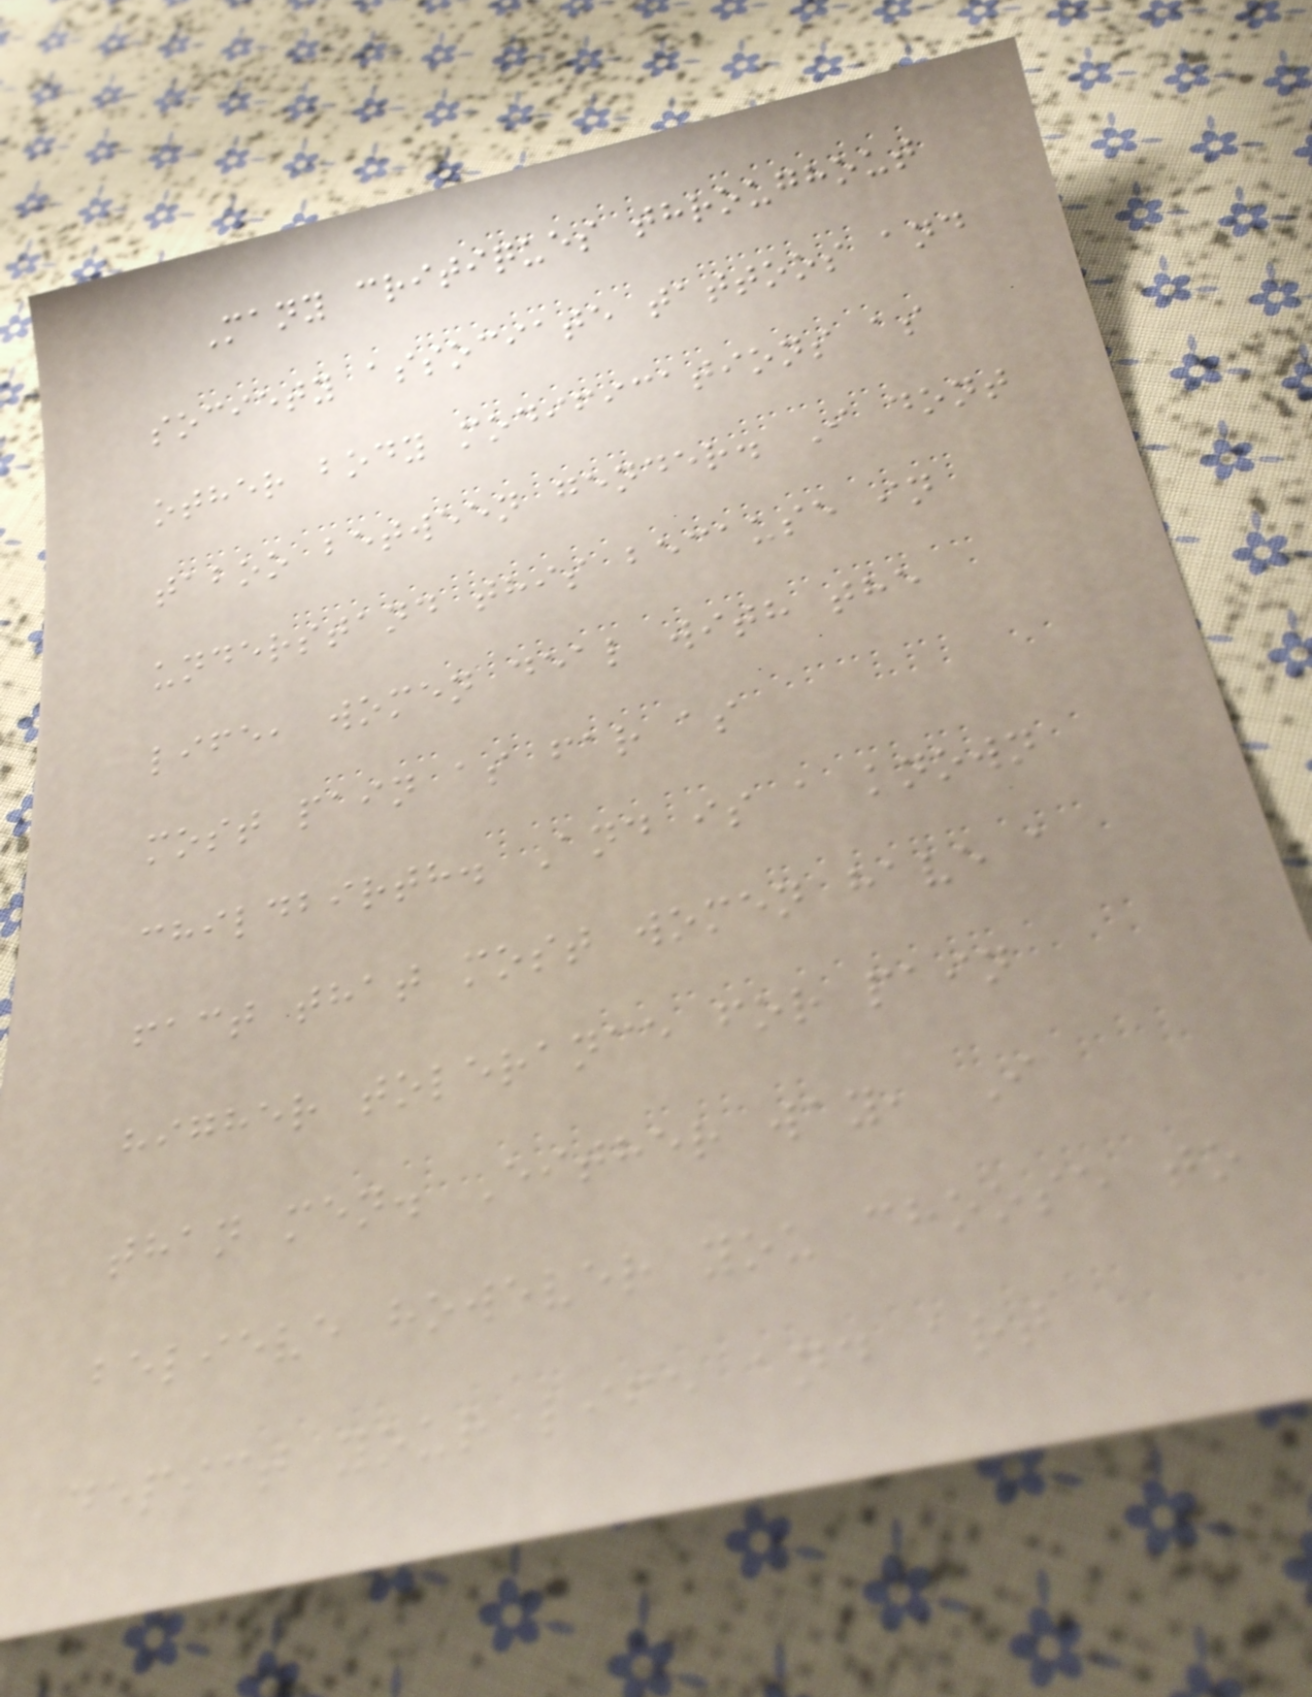Many critiques throughout
society associate tattoos and
other body modifications as
taboo between gender. I dont
understand this because in
life, women deal with the
most pain as far as
childbirth. And is a known
fact that most women have a
higher tolerance for pain
than men. Either way, I
believe however you choose to
depict your life and art
